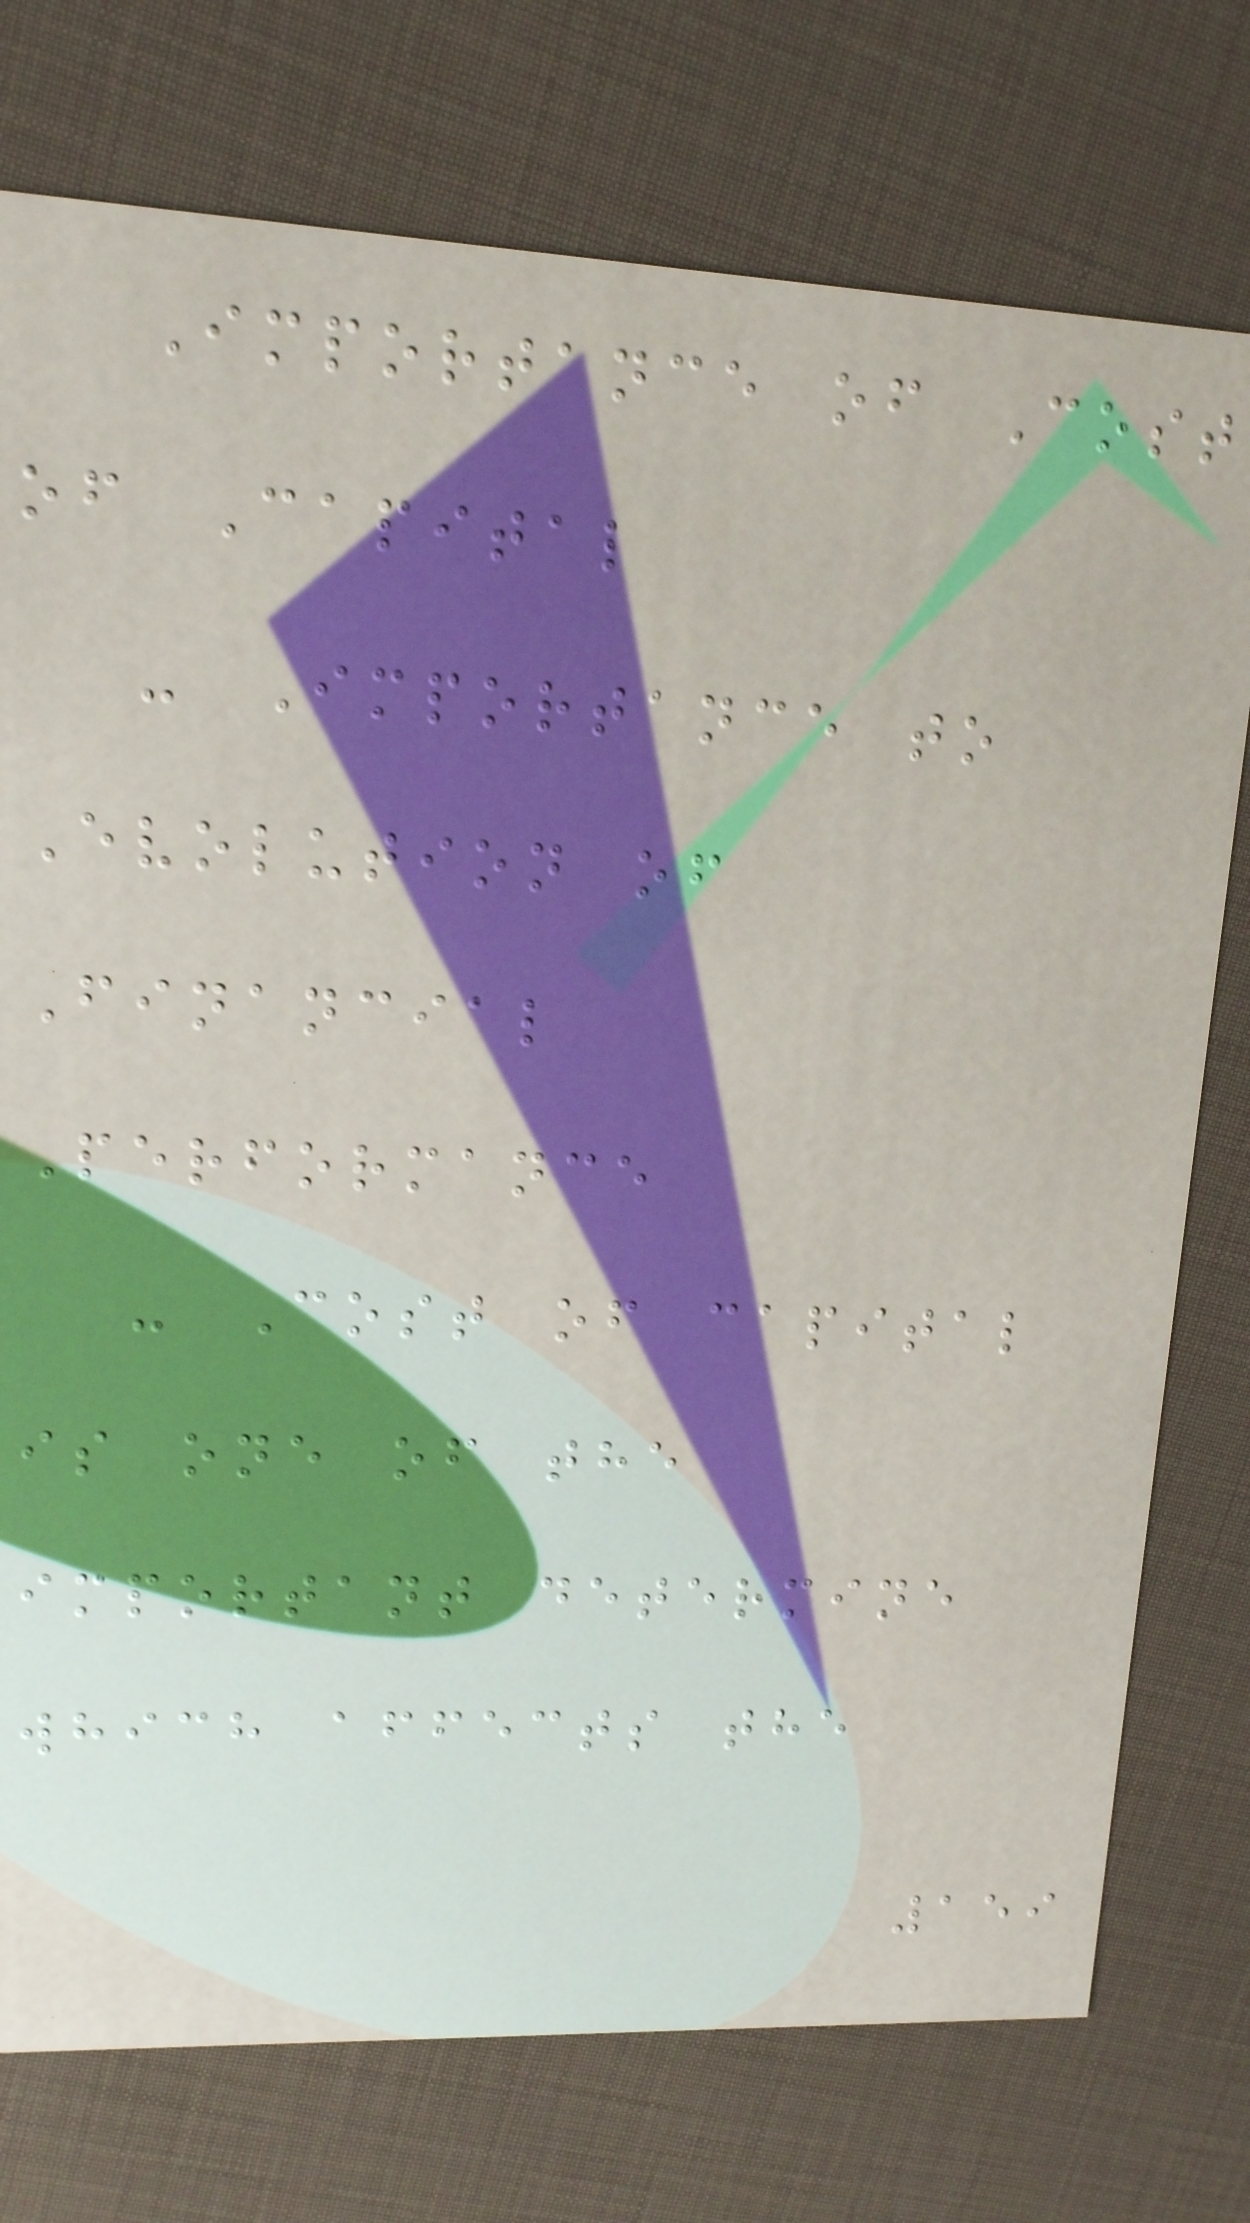Importance of Cost
of Capital
- Importance to
Evolution of
Financial
Performance
- Cost of capital
is one of the
important determine
which affects the
159
